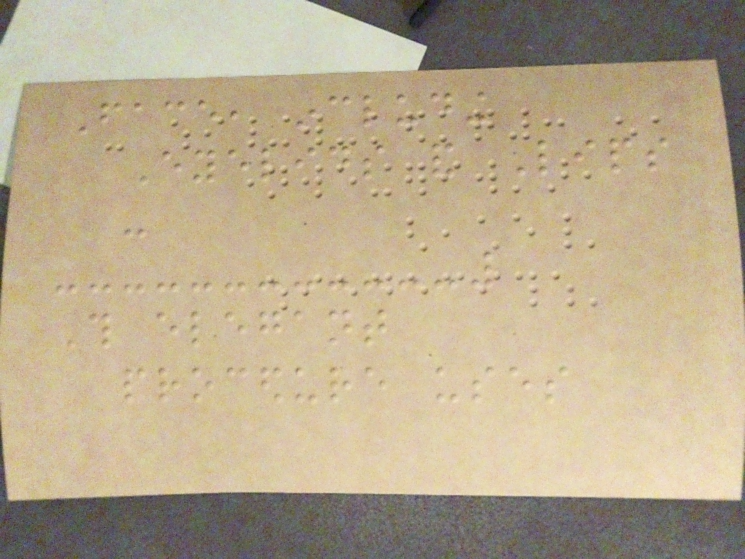Face, including
Eyelids and Lips
-
This elegant
procedure uses
